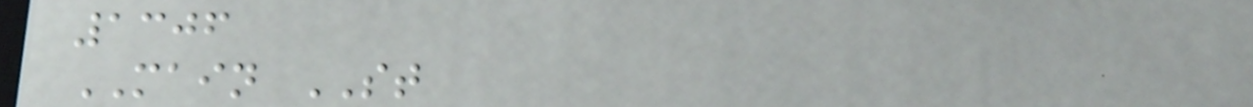1306
MAIN ST
